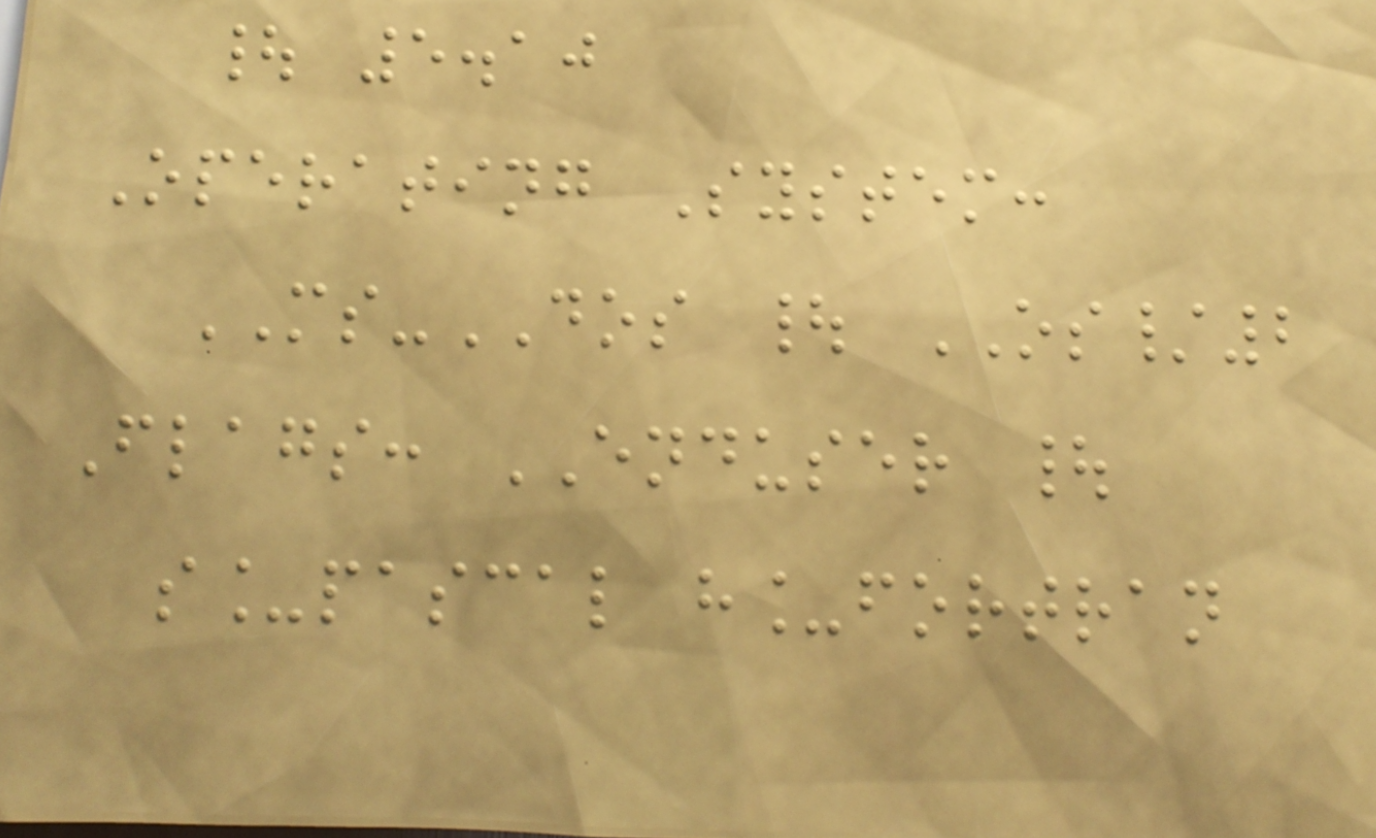| 5.10
Operating System:
MS-DOS | OS/2
Flags: ENDUSER |
s_pascal h_fortran
